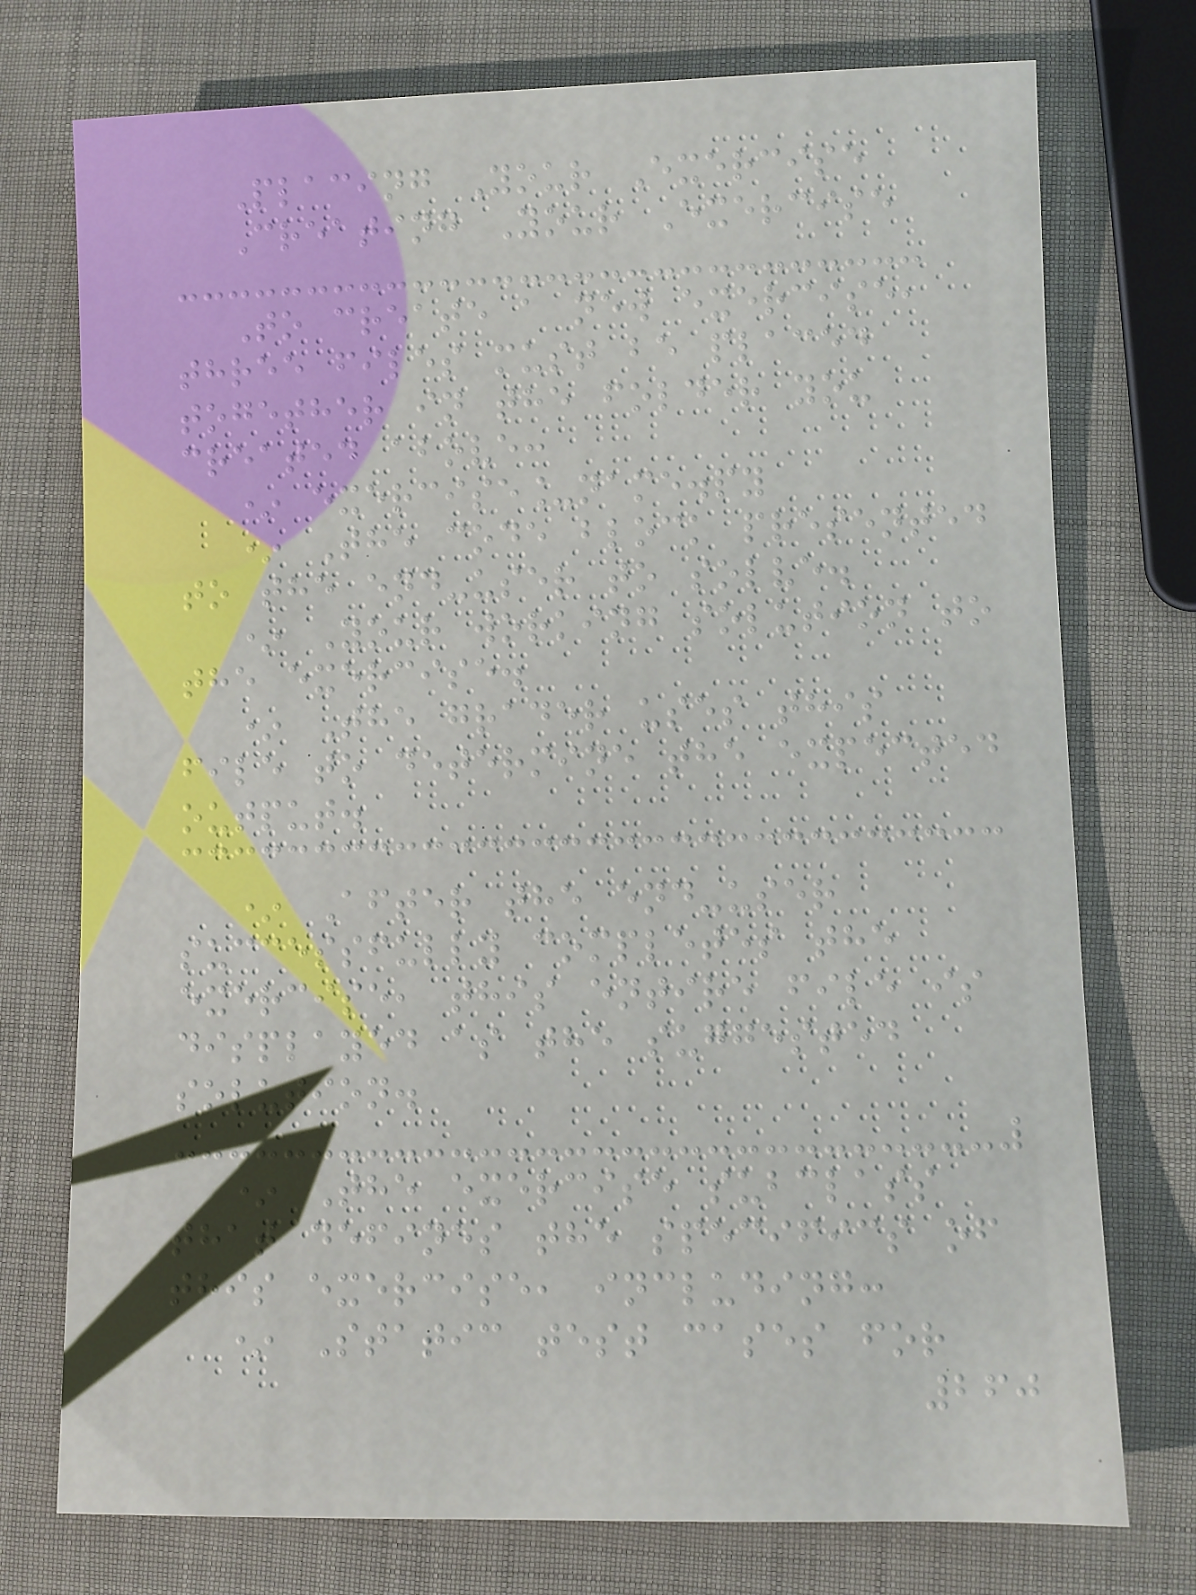Placing Your Exercise
Creating Your Exercise
To create a new exercise,
three files must be placed
together in the folder you
created above:
* exercise_name.py
* The code block presented
to the end-user to solve.
* Your working solution to
the exercise.
* The grader uses this
file to determine the expected
output.
* After the end-user
successfully completes the
exercise, this entire file is
displayed as the suggested
solution.
* The exercise subclass
that defines the specifics of
this exercise, including:
* Static test cases for
260
